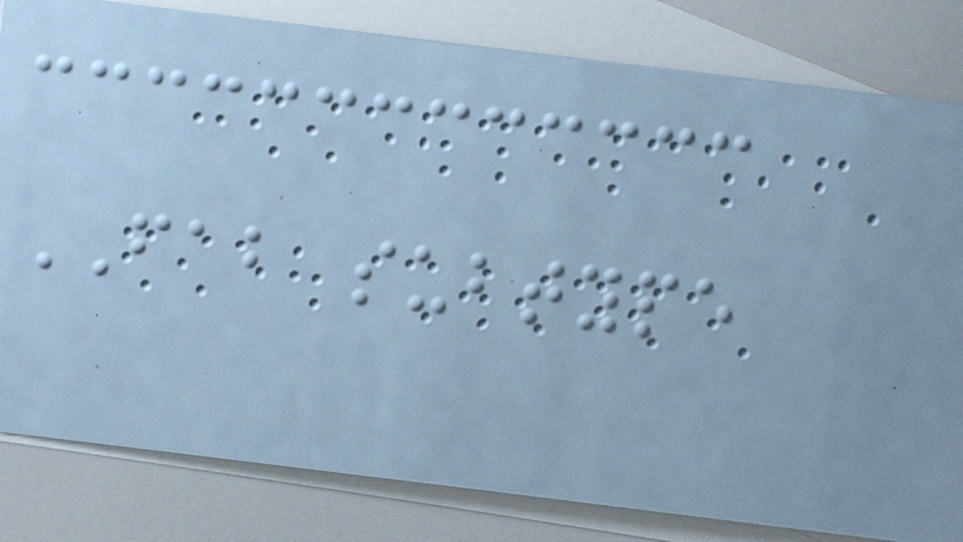FAB subtype
